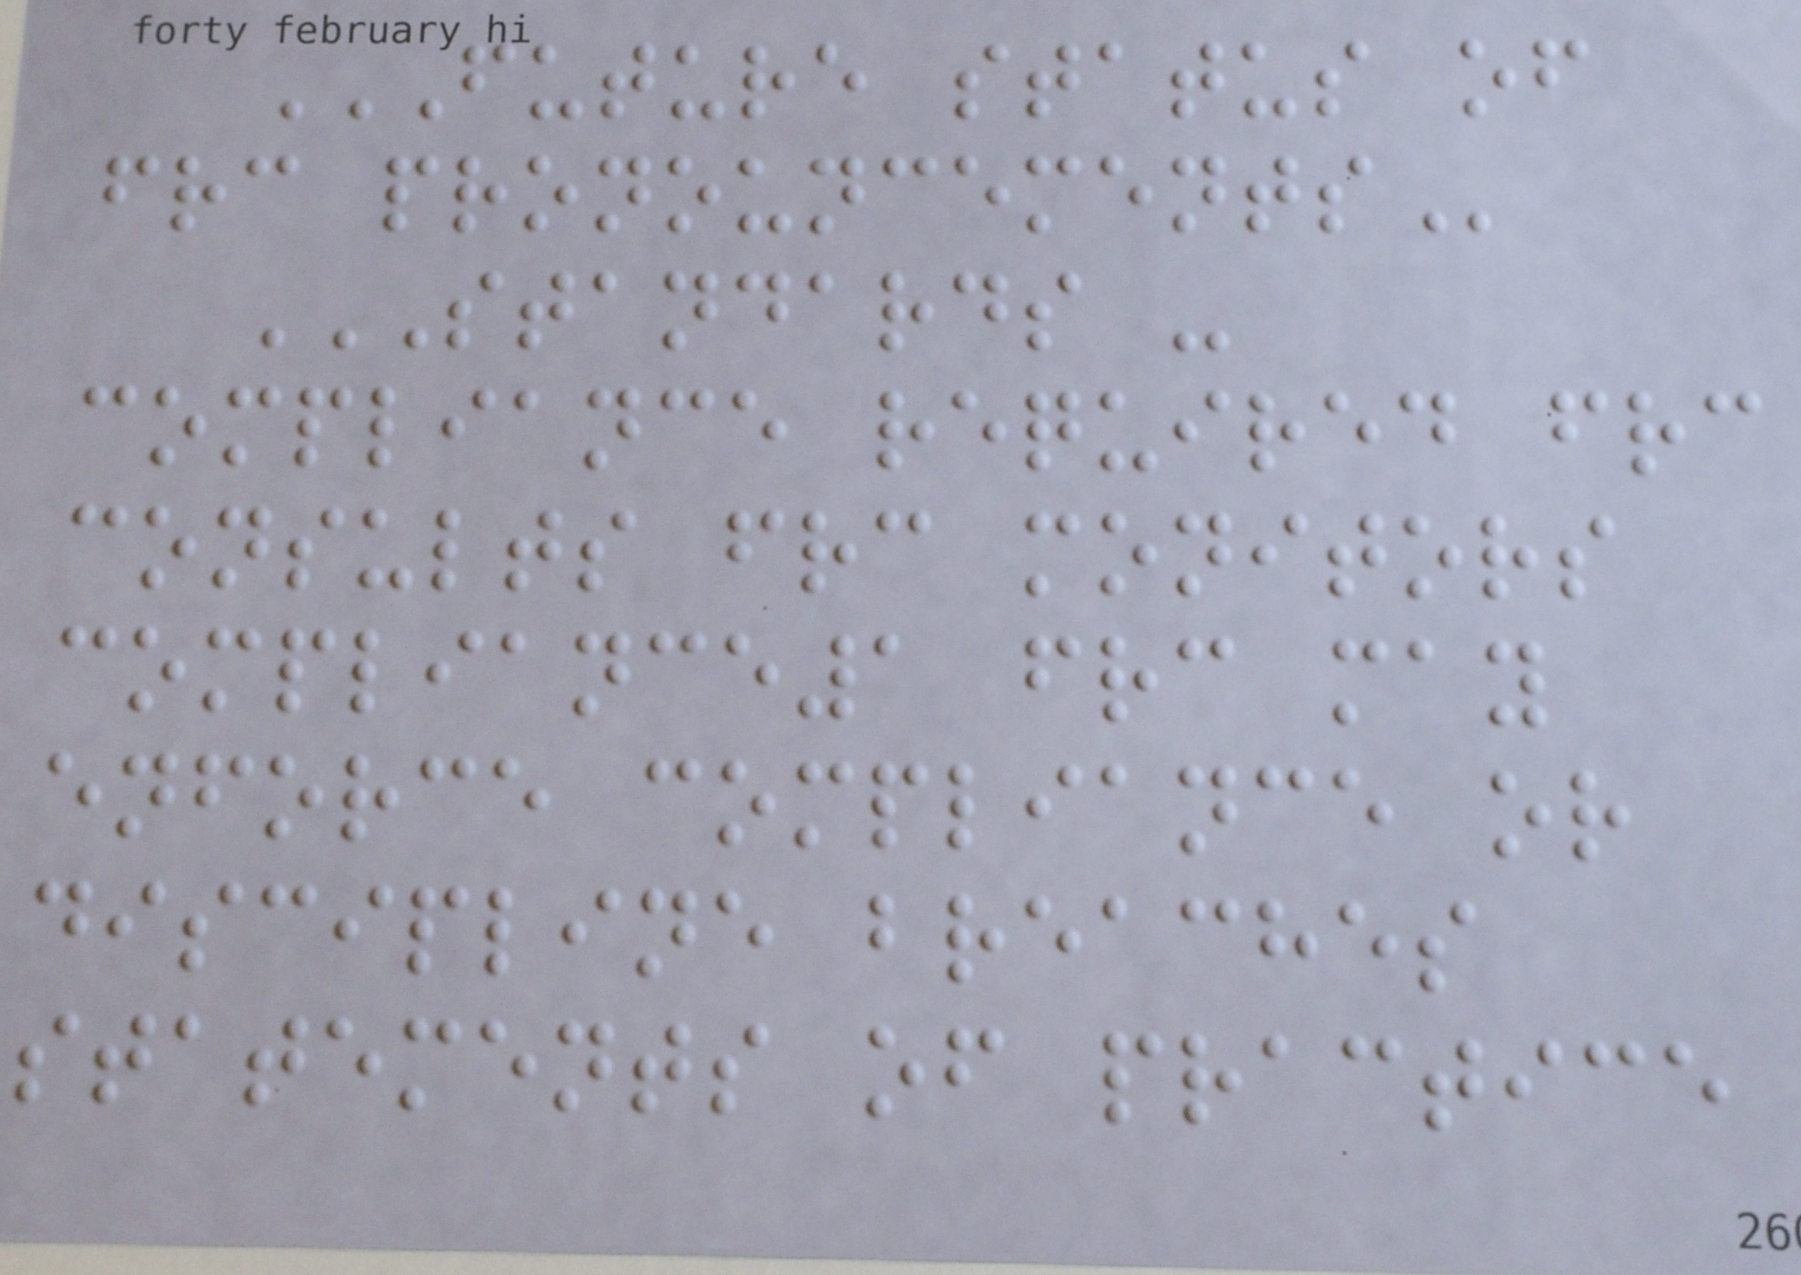FUTURE STATUS OF
FRC PRONOUNCEMENTS
STANDARDS -
COMPLIANCE REQUIRED FRC
CONSULTS FRC MONITORS
COMPLIANCE1 FRC MAY
ENFORCE COMPLIANCE OR
DISCIPLINE BREACHES
STATEMENTS OF PRACTICE
